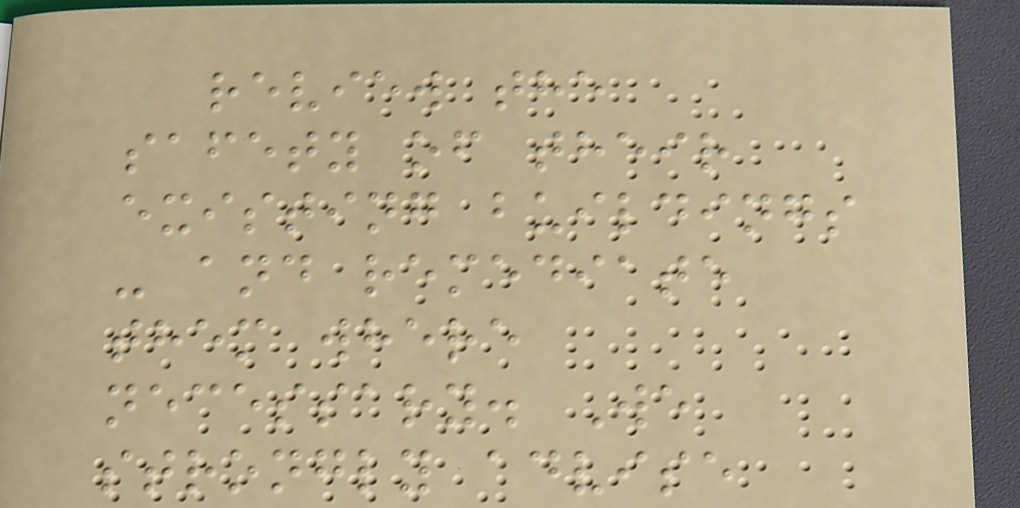review the
safety of their
existing buildings
- and remediate
them where
necessary. We
strongly advise
